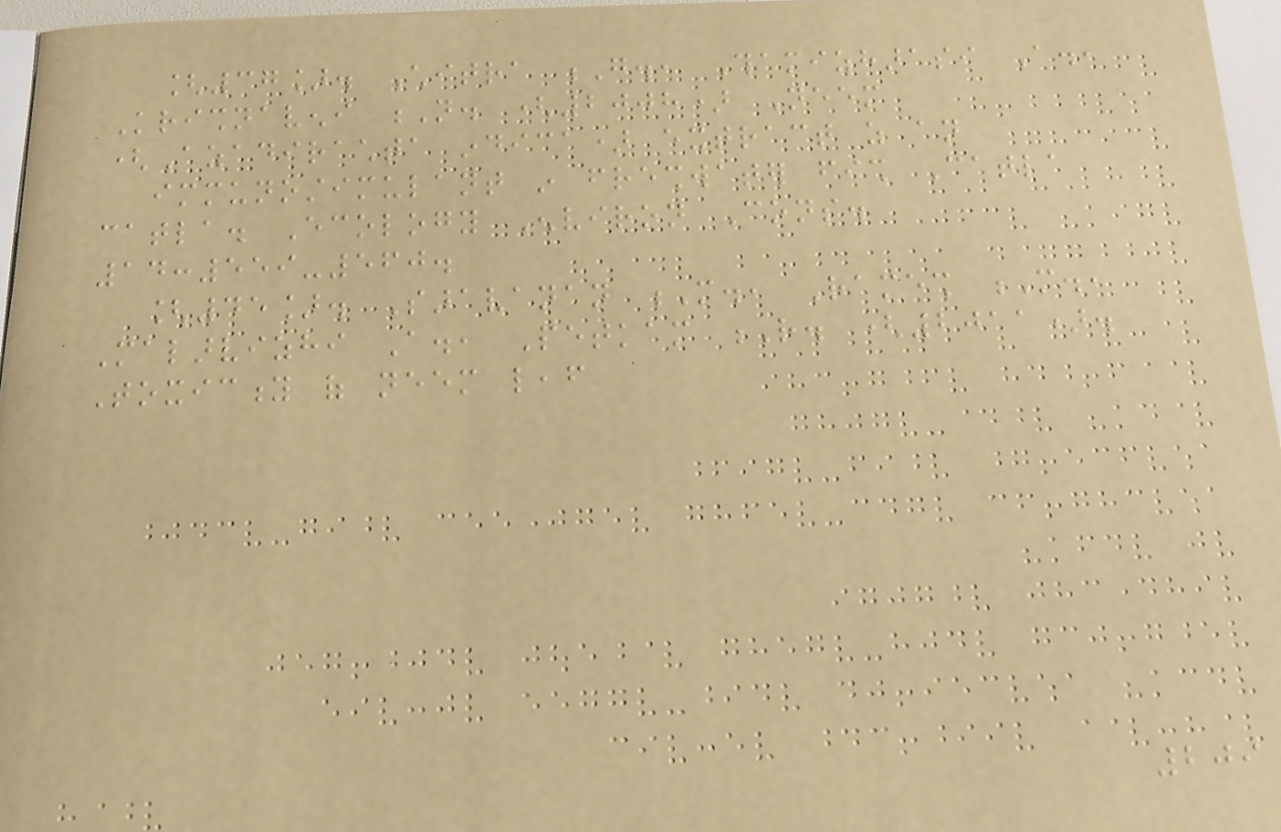[37]. Chitra G., Thamizharasi A.,
Krishnaveni N. (2008) Neem
(Azadirachta indica) extract as an
immunostimulant in freshwater fish Catla
catla. Ecology Environ Cons.
14:559-560.
[45]. Saravanan M., Ramesh M.,
Malarvizhi A., Petkam R. (2011).
Toxicity of neem leaf
209
